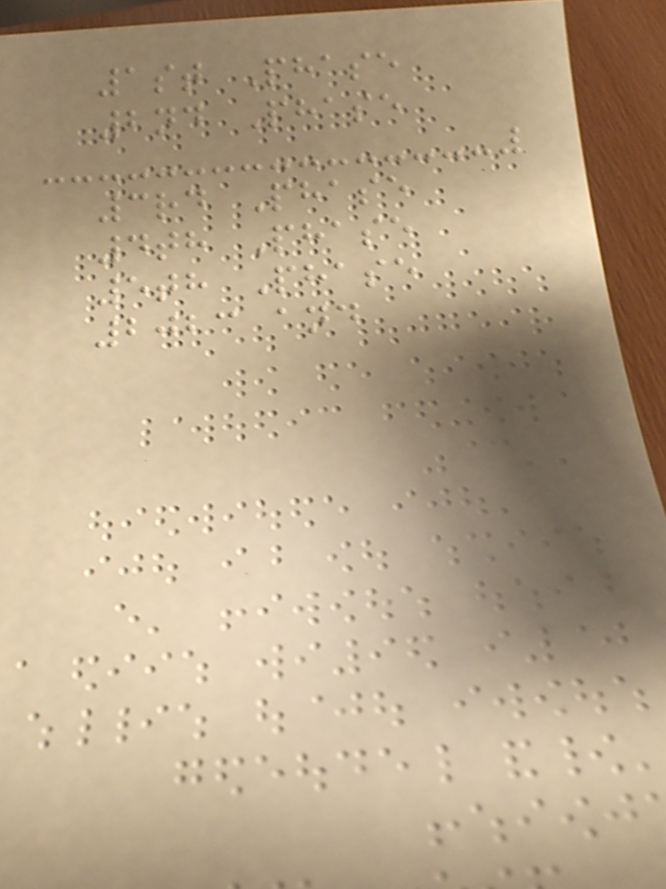1st Phase
2nd Phase
3rd Phase
4th Phase
5th Phase
2023 and
